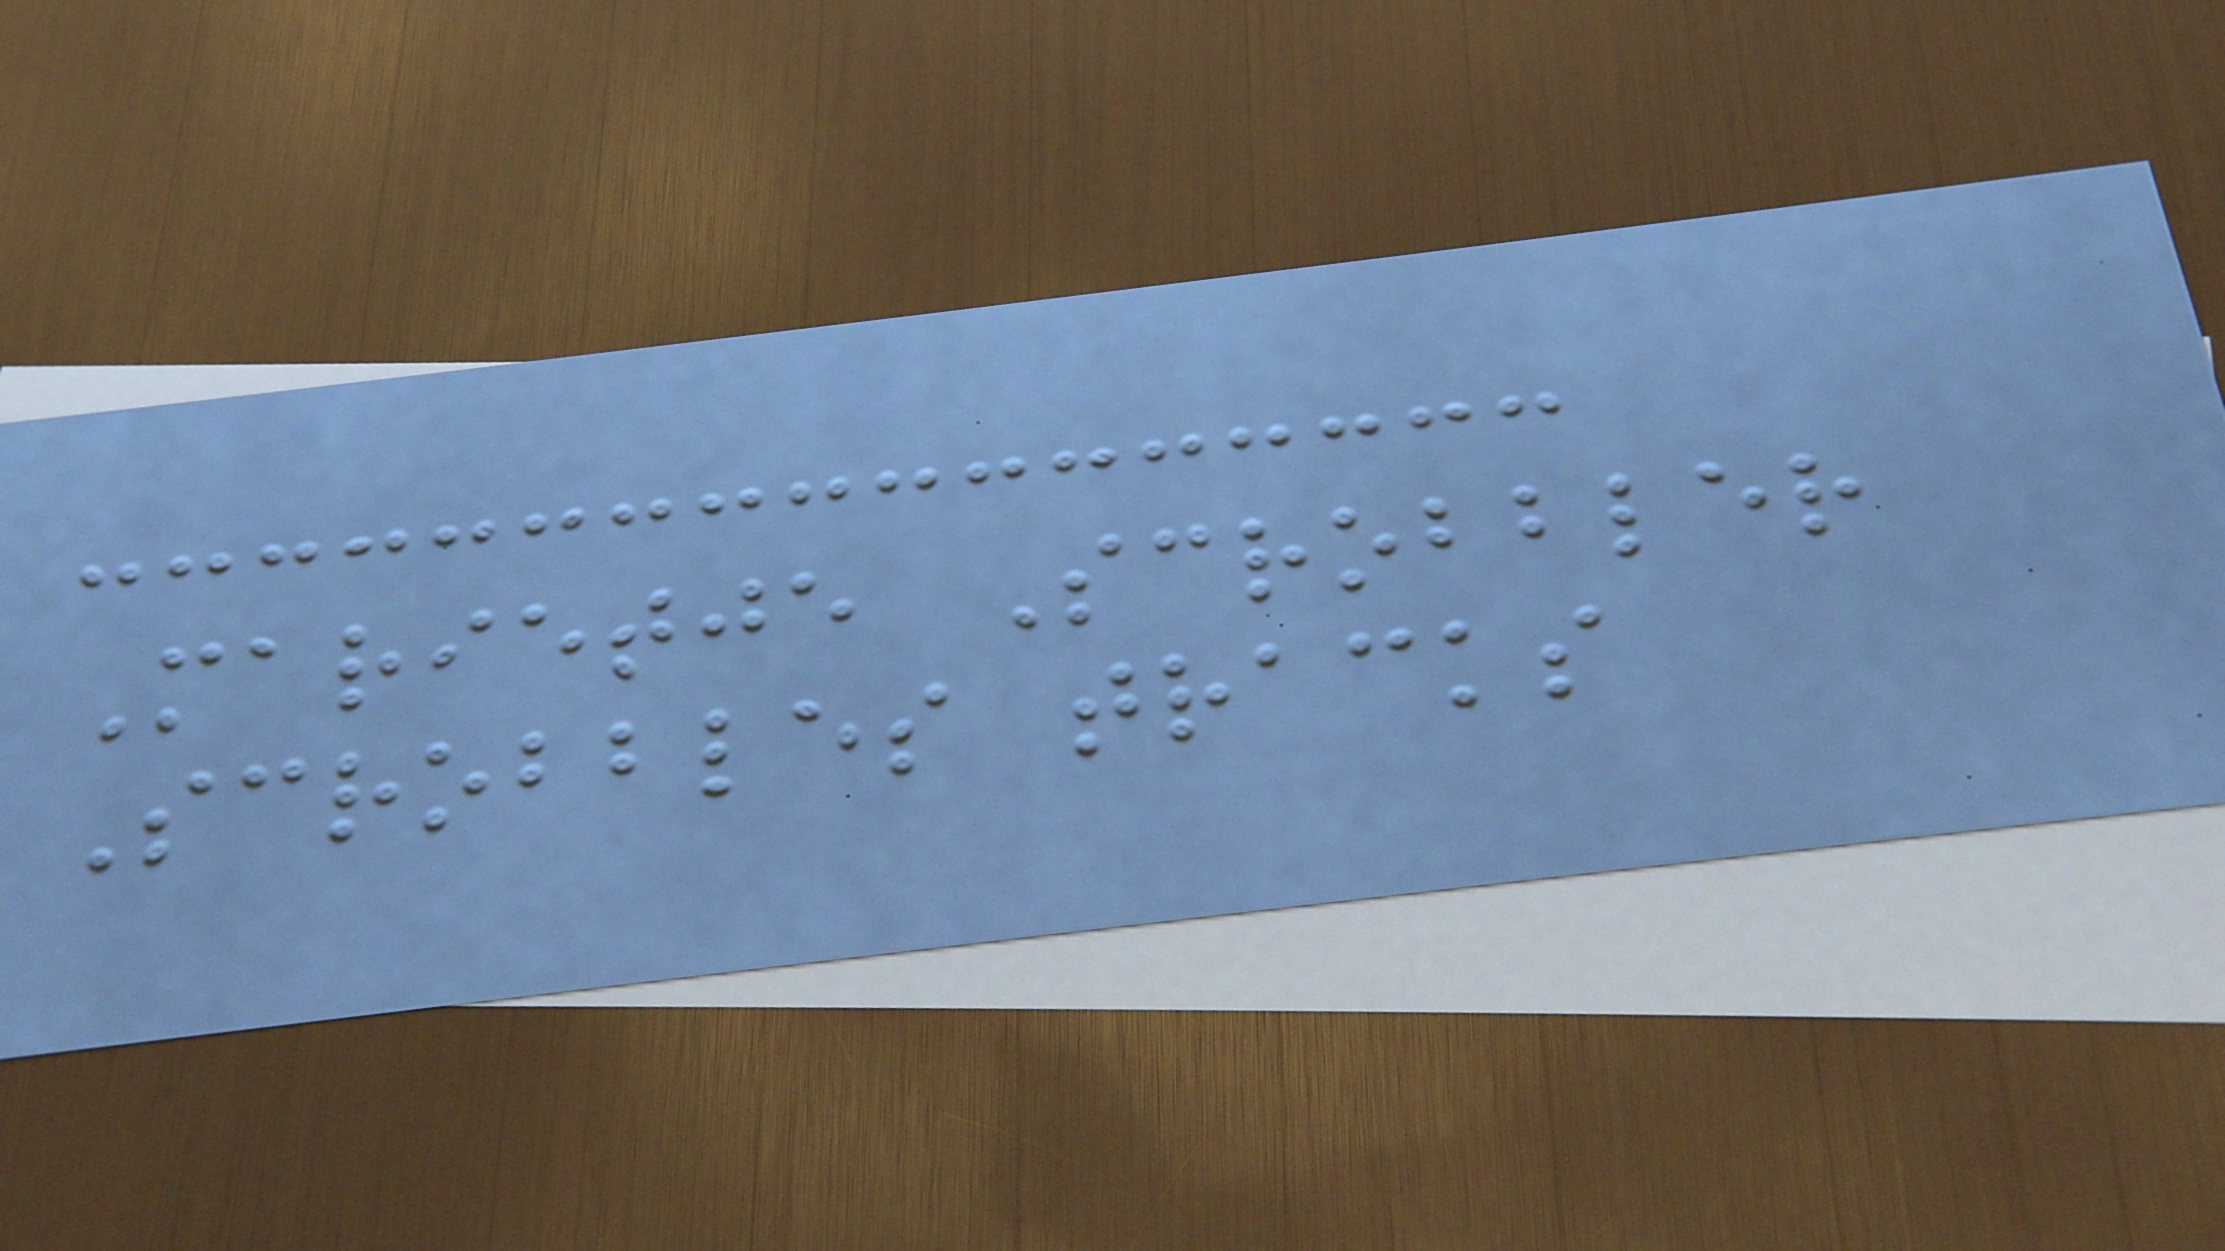Marietje Scrobbler
Scrobbles tracks
